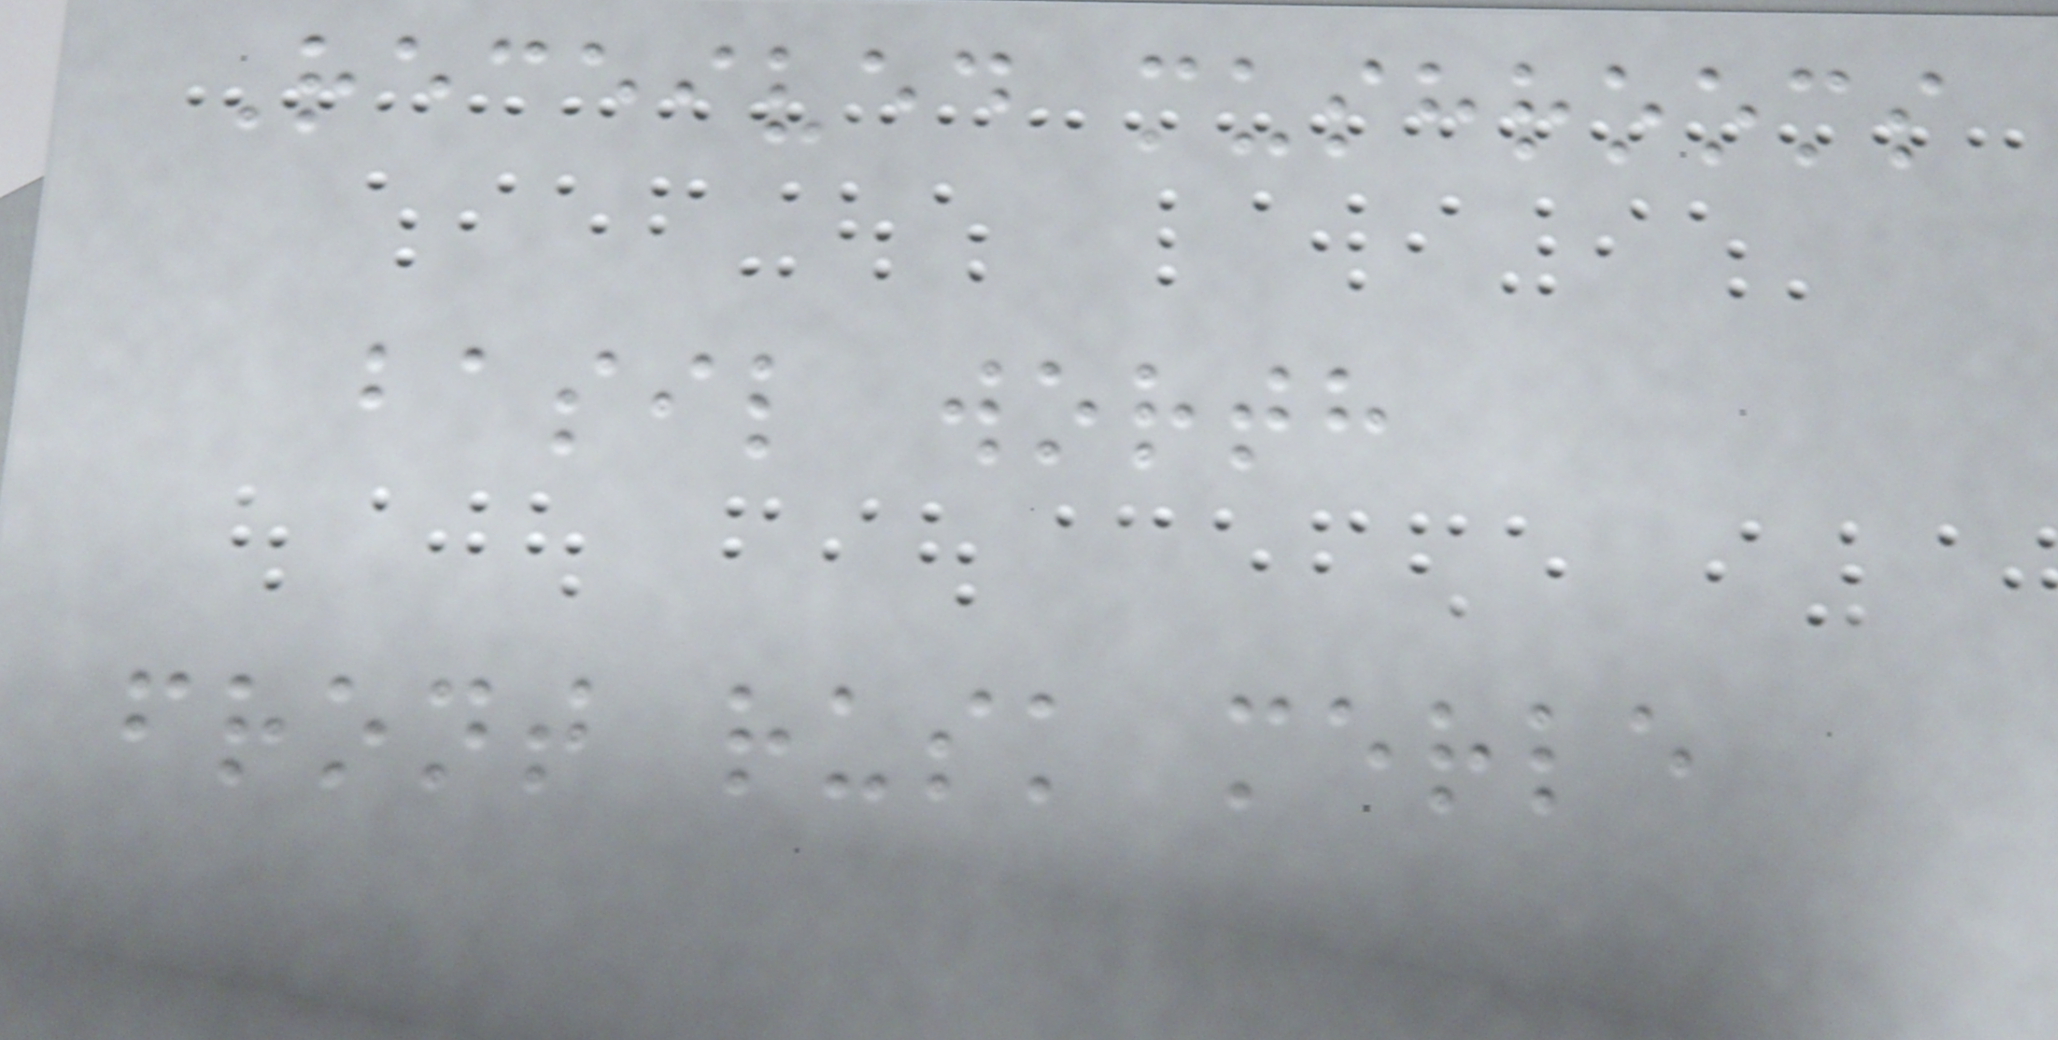Received mushrooms
basil worth
front rusk merle
